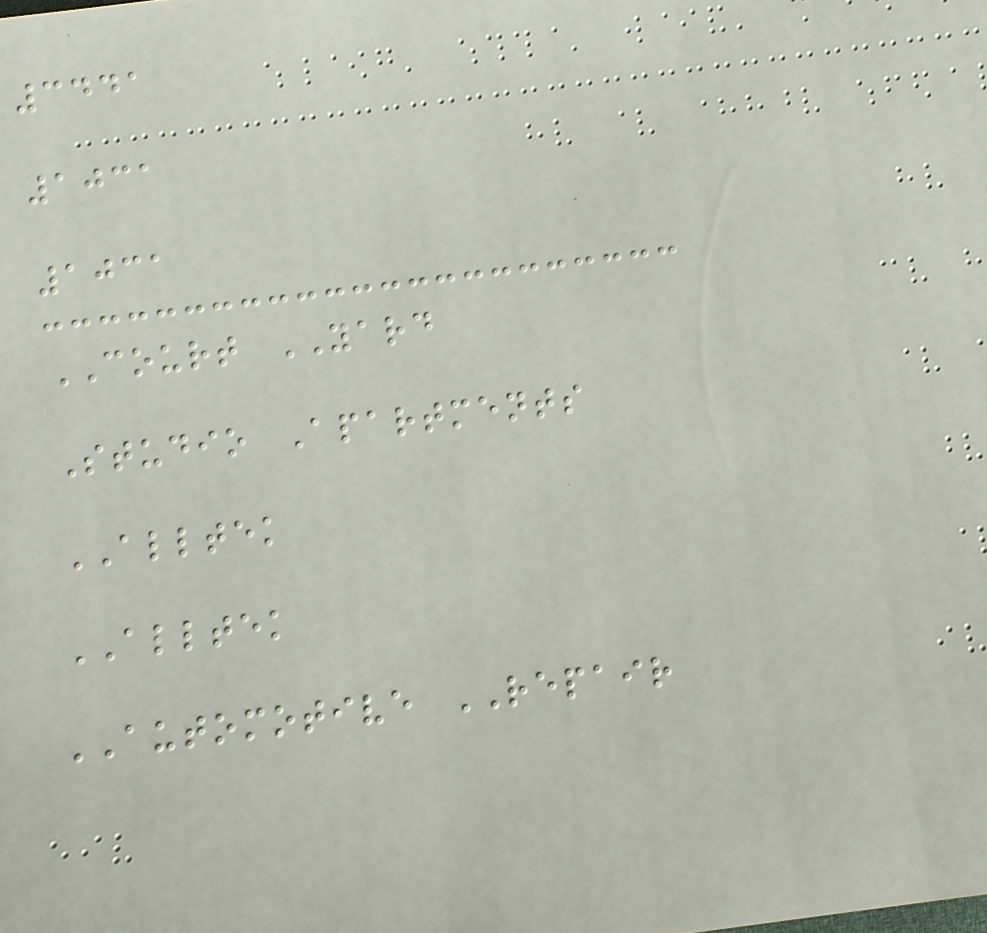3441
1031
1031
COURT YARD
Studio Apartments
ALLTEK
ALLTEK
AUTOMOTIVE REPAIR
